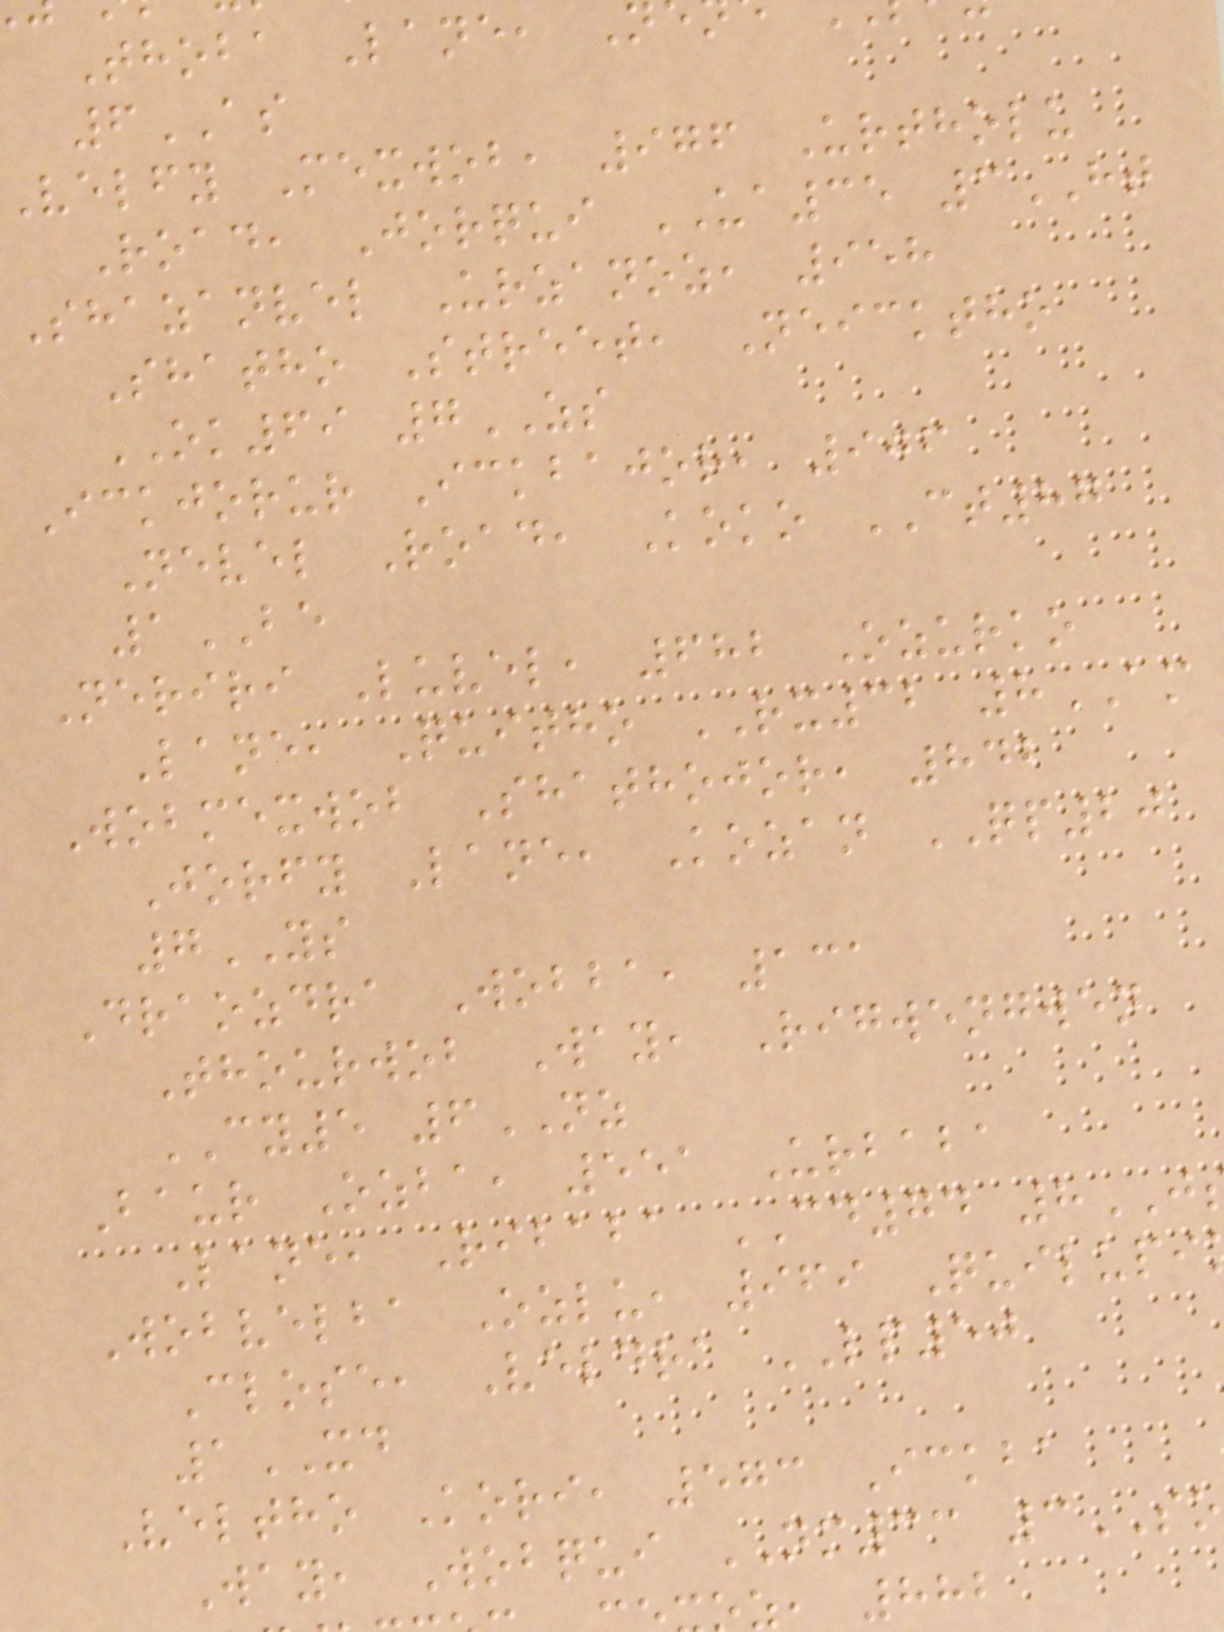Thoba Lane,
6AS
Velfy Mexwob, 976 Urtholu
Road, Jorqui UA35 3HT
Shazanvel Urzanoz, 958
Shatho Street, Neicktho
OK69 7ZS
Ickjorur Ickbajor, 906
Nevel Road, Koko CT87
1BE
Neriri Luvel, 682 Ozurko
Lane, Quitho RX32 8AM
Wobmexwob Shathojor, 842
Jorfy Lane, Kozan QP20
7YS
Draozdra Wobba, 131
Thourwob Way, Rigwengwen
CY5 6NZ
Baur Ozba, 551 Urbaba
Lane, Ribaba CD74 8
Wobvelba Ozlu, 969 Quilupi
Close, Veldra LP50
1XD
Veltho Kori, 573 Ickba
Way, Wobqui NM33 3SO
z, 882
